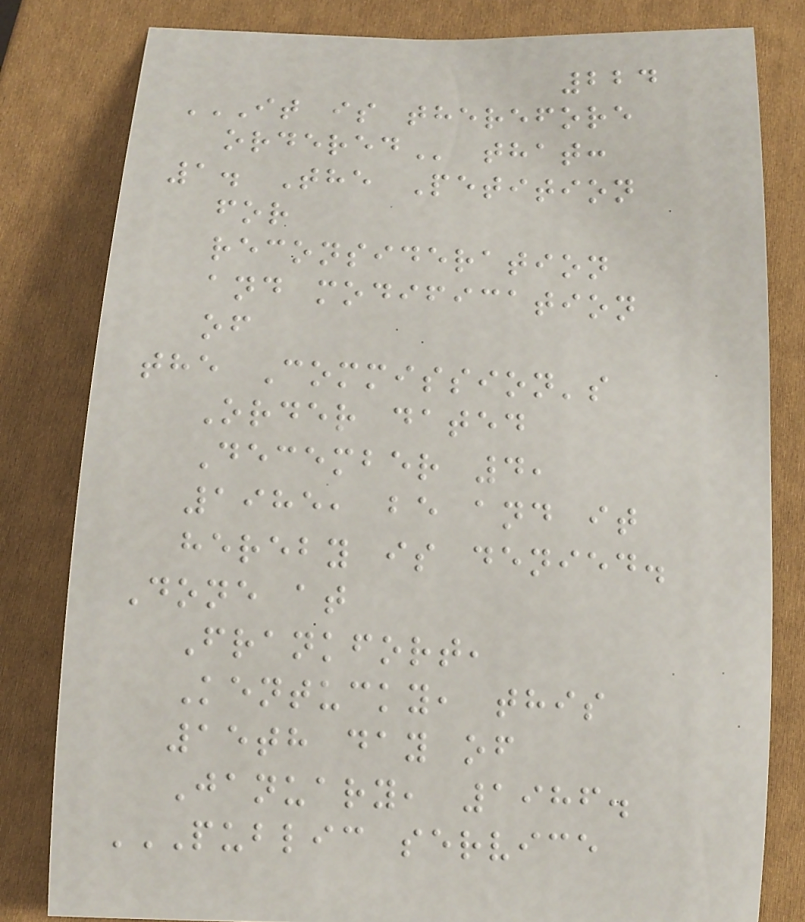224
IT IS THEREFORE
ORDERED that:
1. The Petition
for
reconsideration
and modification
of
the Commission's
Order dated
December 4,
1985, be and it
hereby is denied.
Done at
Frankfort,
Kentucky, this
15th day of
January, 1986.
PUBLIC SERVICE
